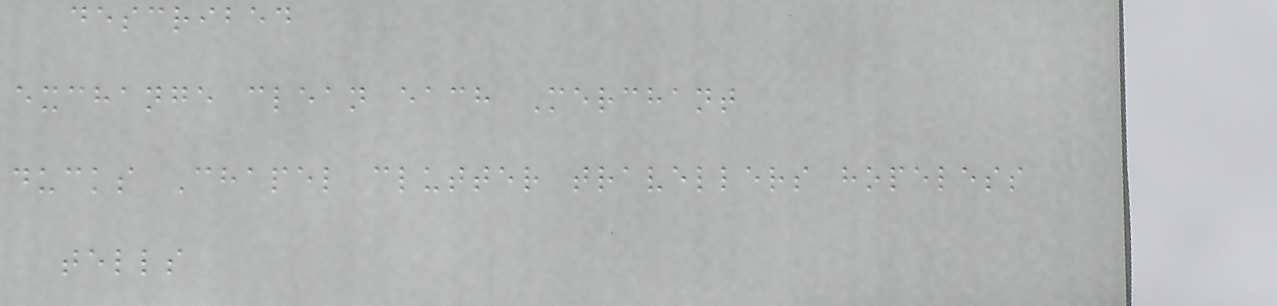described
exchange clean each Merchant
ducks Chapel clutter travellers hopeless
tells
